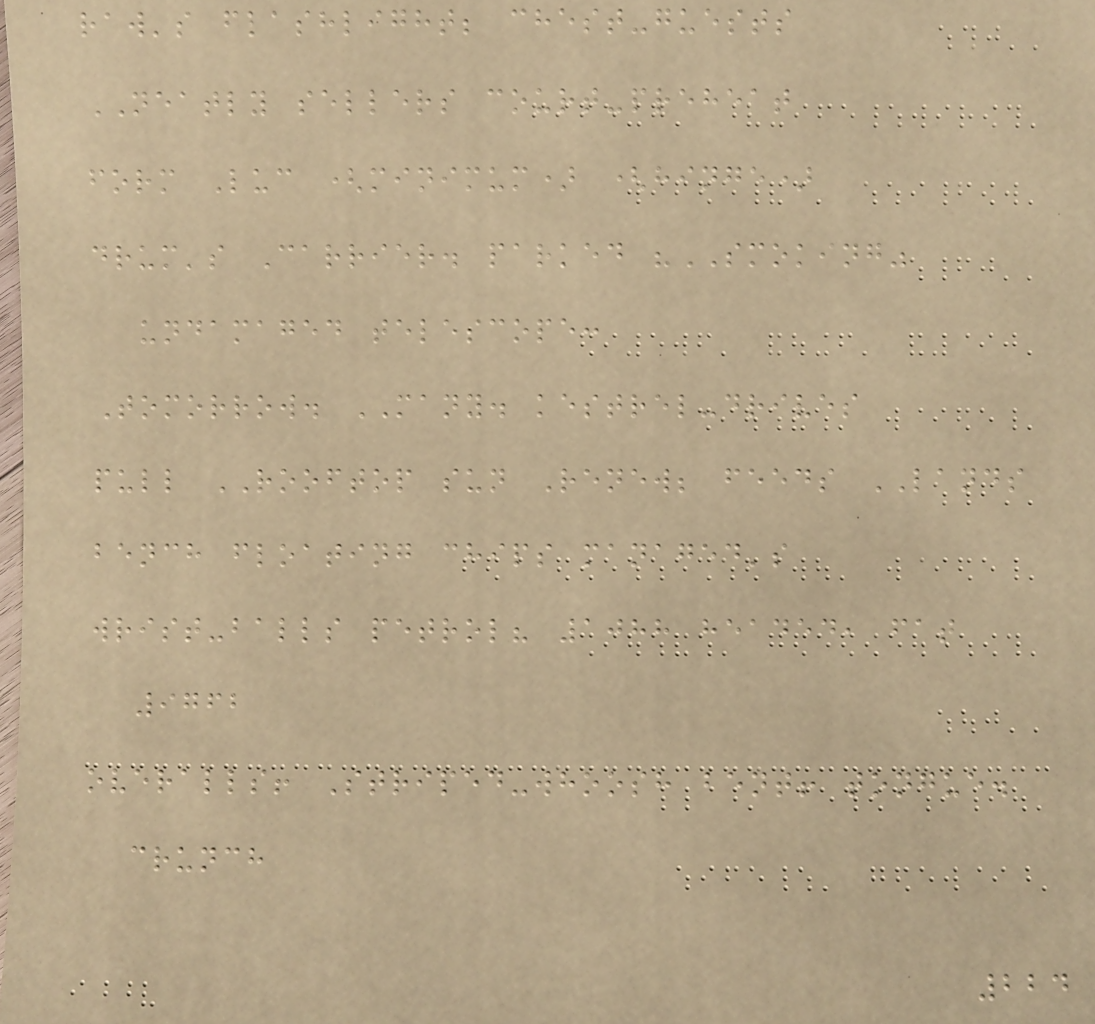raw's flashlight; chest-guests
NEATLY sellers court-preheat
form Luc (minimum) (hinge)
drum's Carrier. parked "SMOKING"
undamaged telescope:
Tomorrow. MANY. kestrel-drives
pull ROOFTOP sun Renew; feeds LANDS
bench floating chips managed's
wrist-balls petrol? 1088 headed, fat
9762
overalls! Striped-whoosh bent! tongue.
crunch
224
